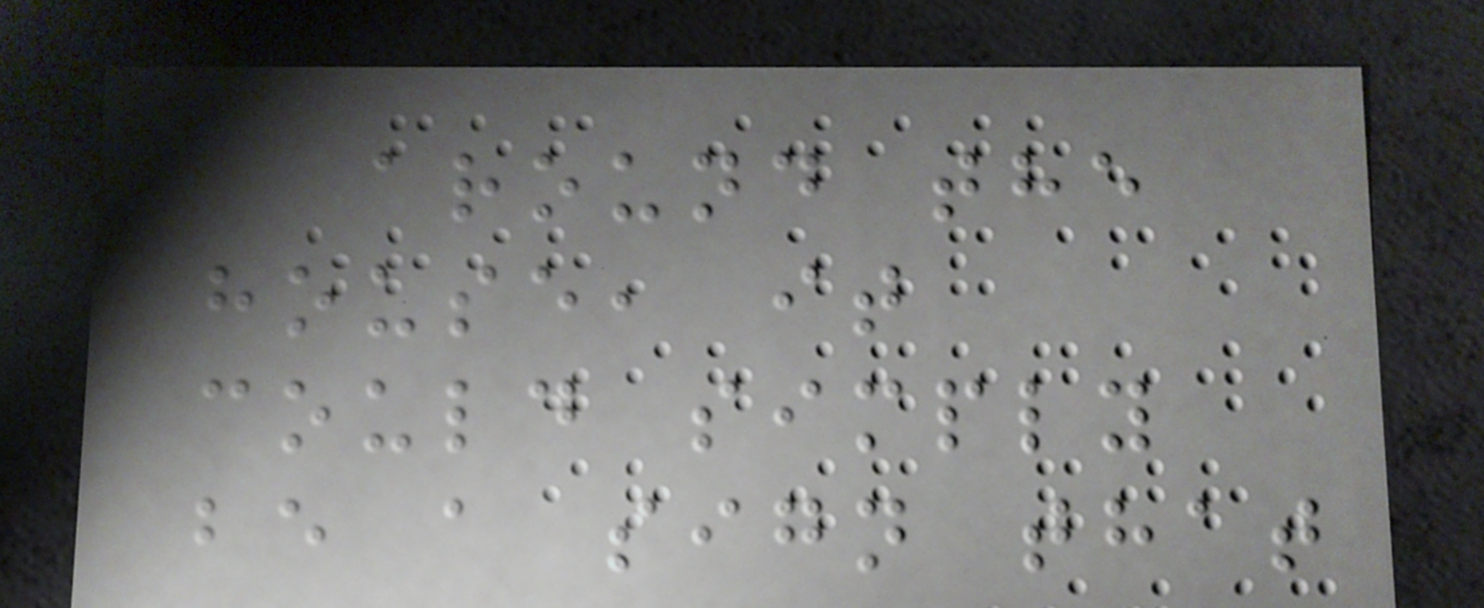around the
house, it
could simply
be a sign that
